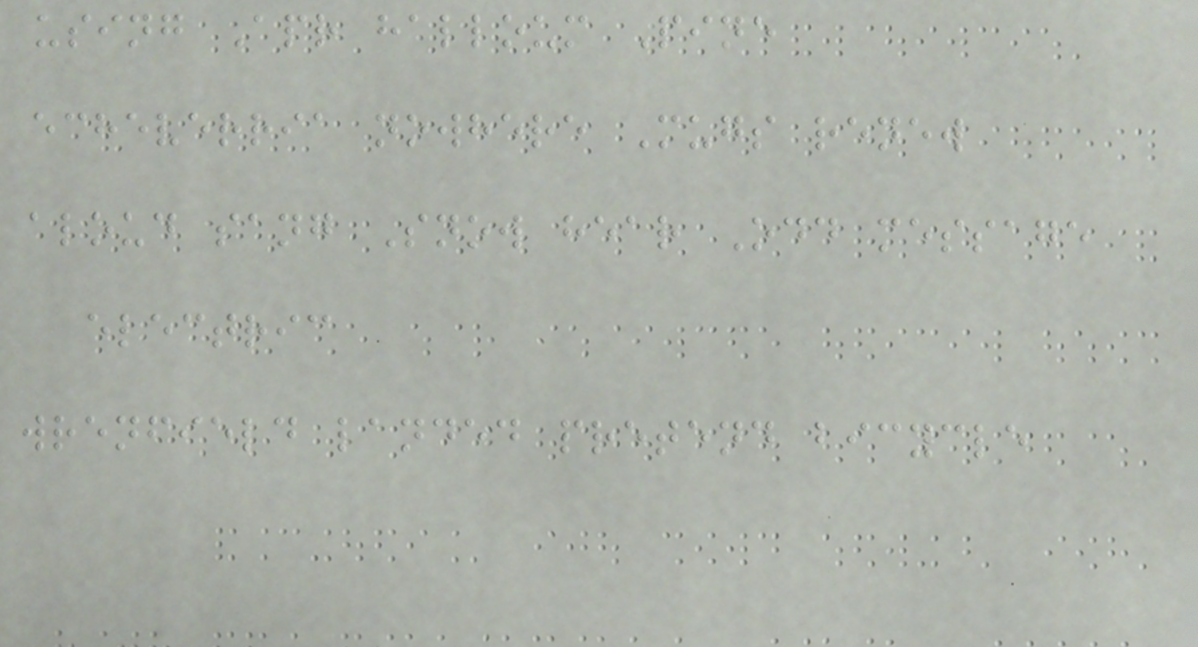using Apr halloum Pine
echeverria nowhere Mugs renew
aloud sang Snow hear Odd message
electric
wrenfield landed pretend bicycle
